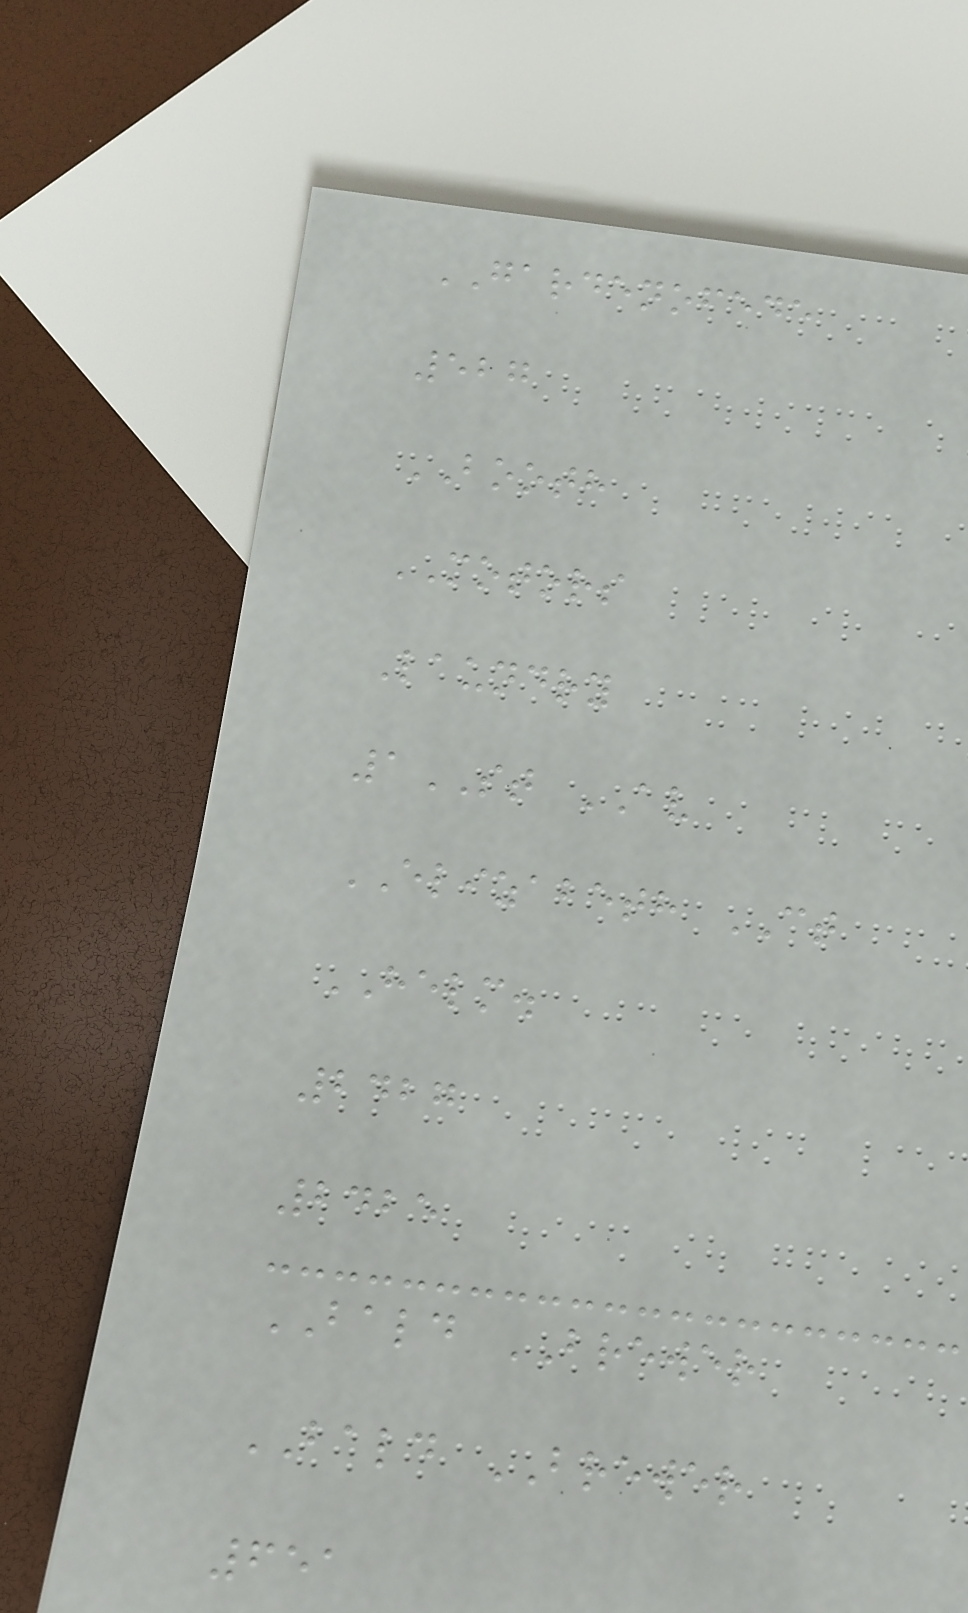GARDENOFEDE
527
BOOTH
MOTORS
Laundry
1ST AV
ELIZABETH CT
HELM.
2427
2425
BALD BREWER
BALD BREWER
651
